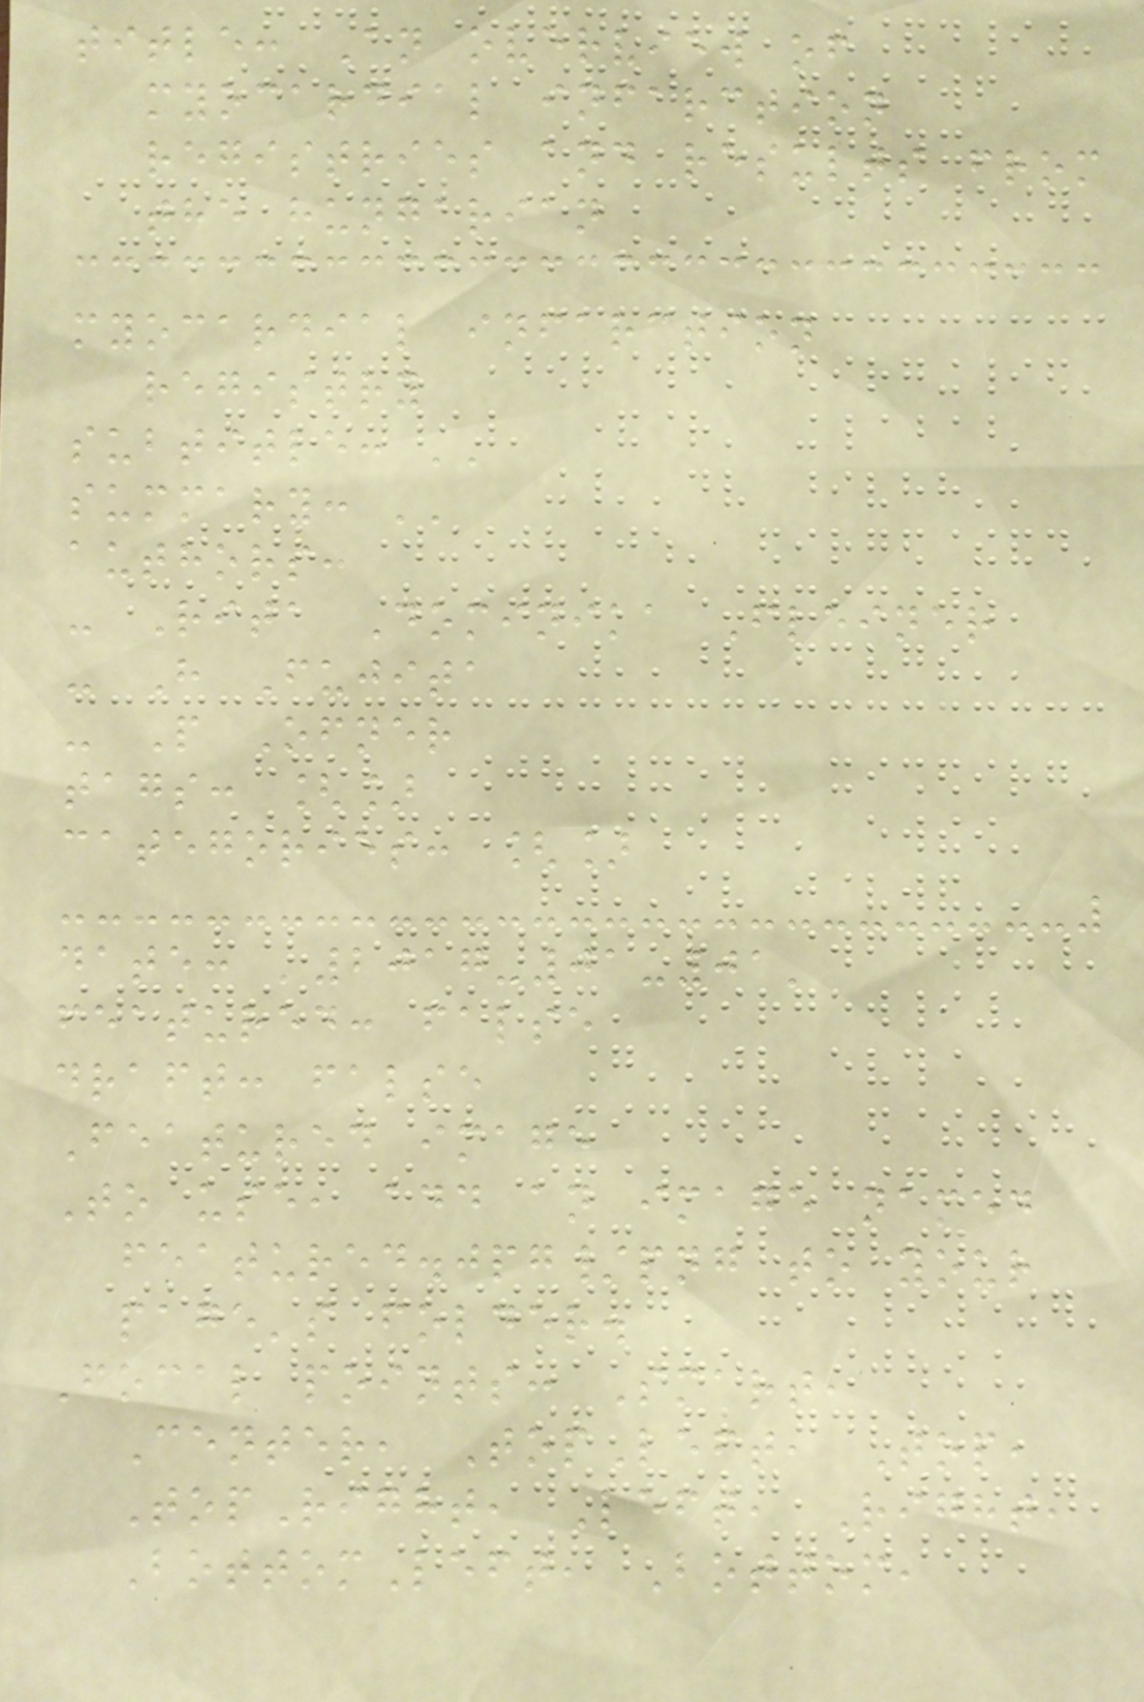title: An overview of
myocardial infarction
registries and results from
the hungarian
myocardial infarction
registry
subtitle: ''
summary: ''
authors:
- Rita Dominika Fleiner
- H Fujita
- P Ofner
tags: []
categories: []
date: '2017-01-01'
featured: false
draft: false
Featured image
To use, add an image named
featured.jpg/png to your
page's folder.
Focal points: Smart,
Center, TopLeft, Top,
TopRight, Left, Right,
BottomLeft, Bottom,
